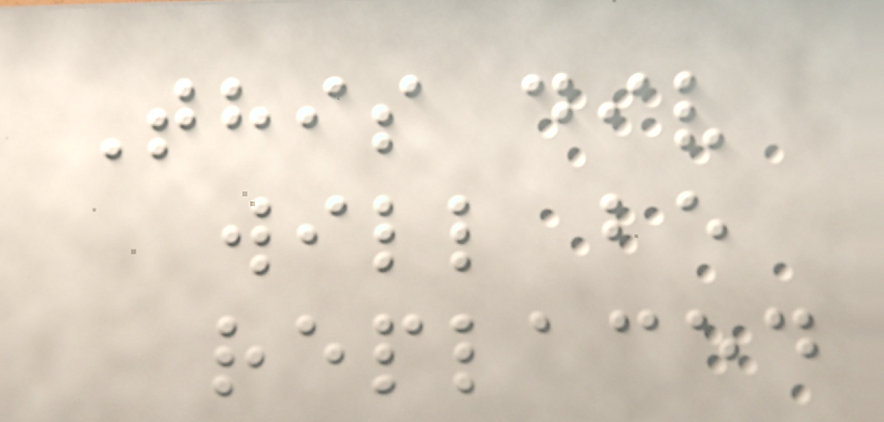This div
will be
replaced
